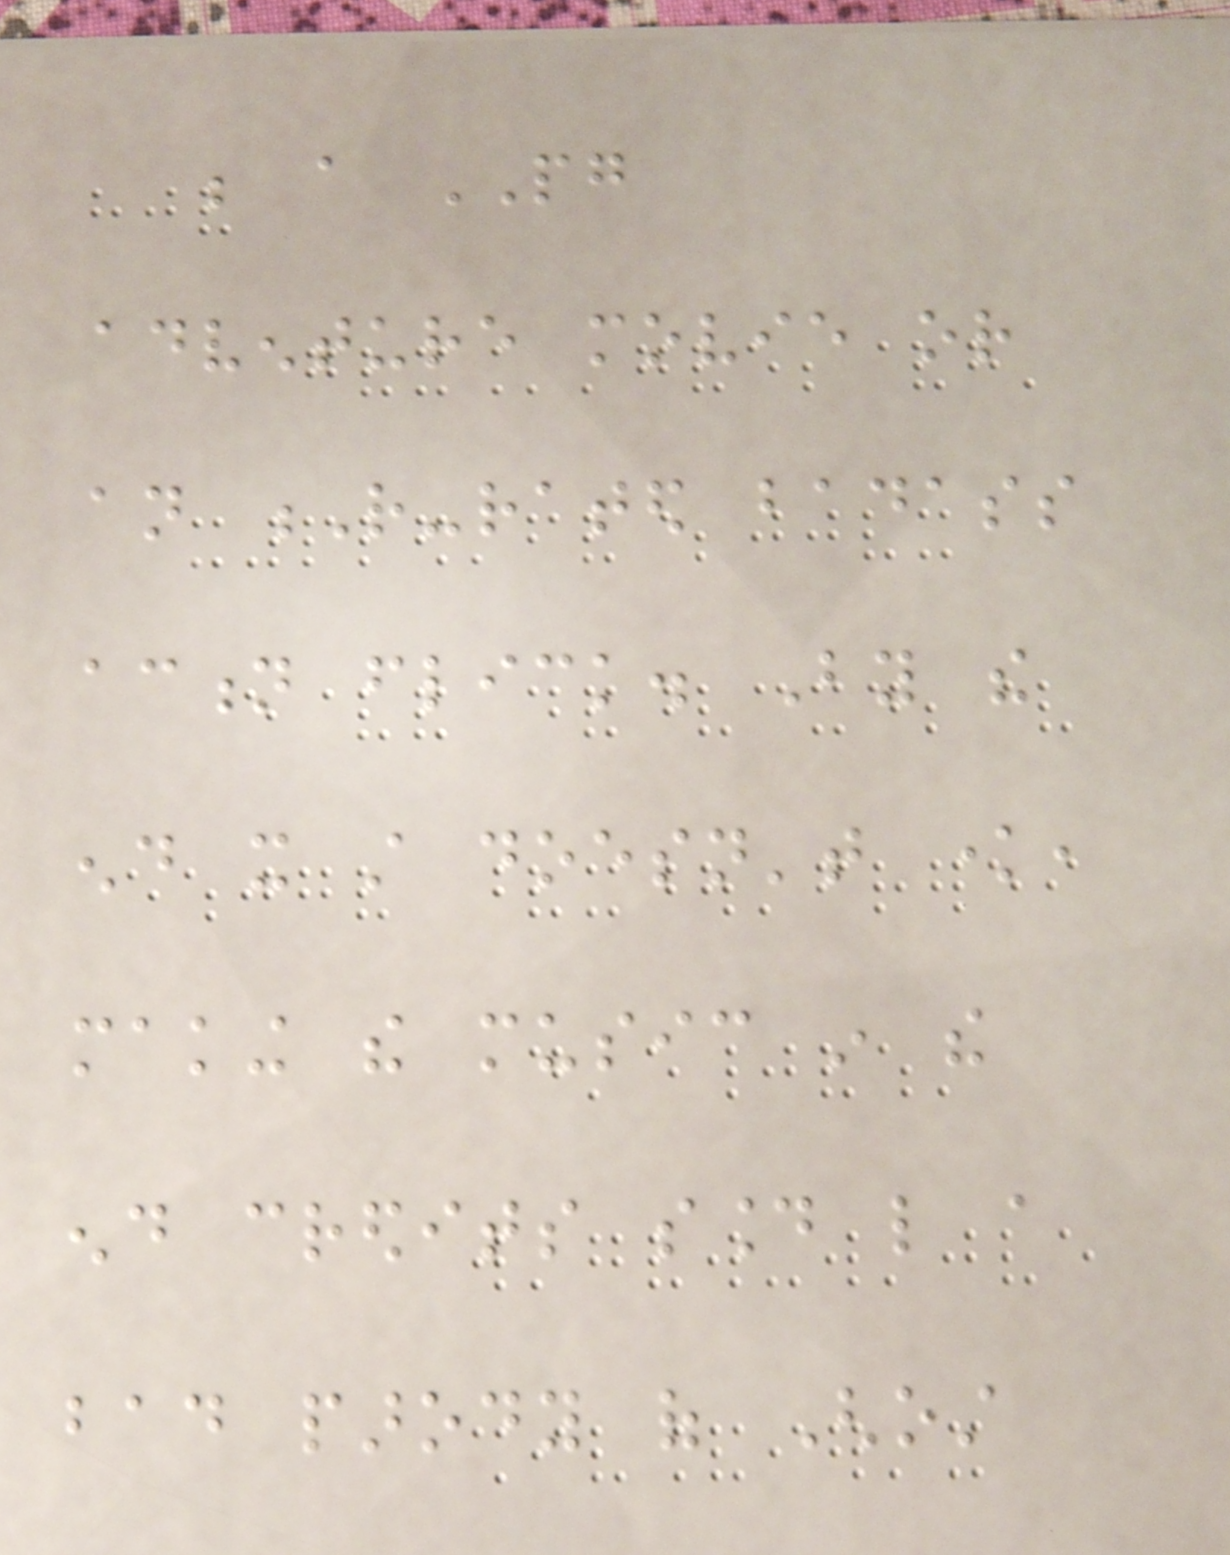be a PG
adventure movie or
an R-rated badass
action flick. By the
end it still doesn't know,
making the music in the
end credits sound like a
bad parody of Ghost
